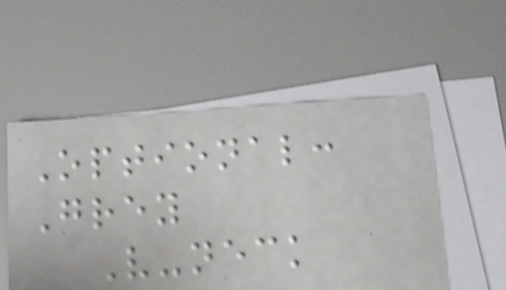Optional:
Grey
V-neck
